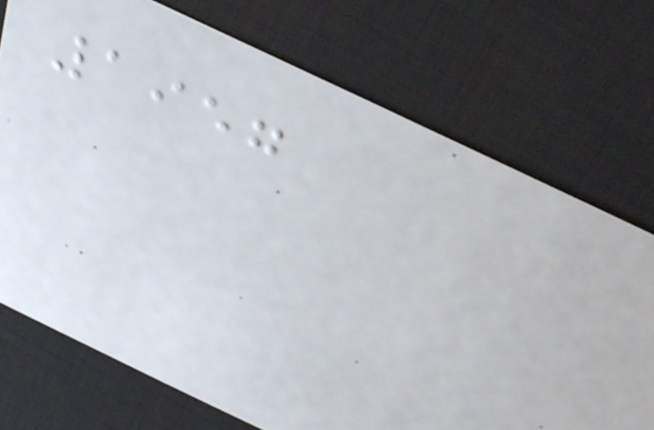1957
